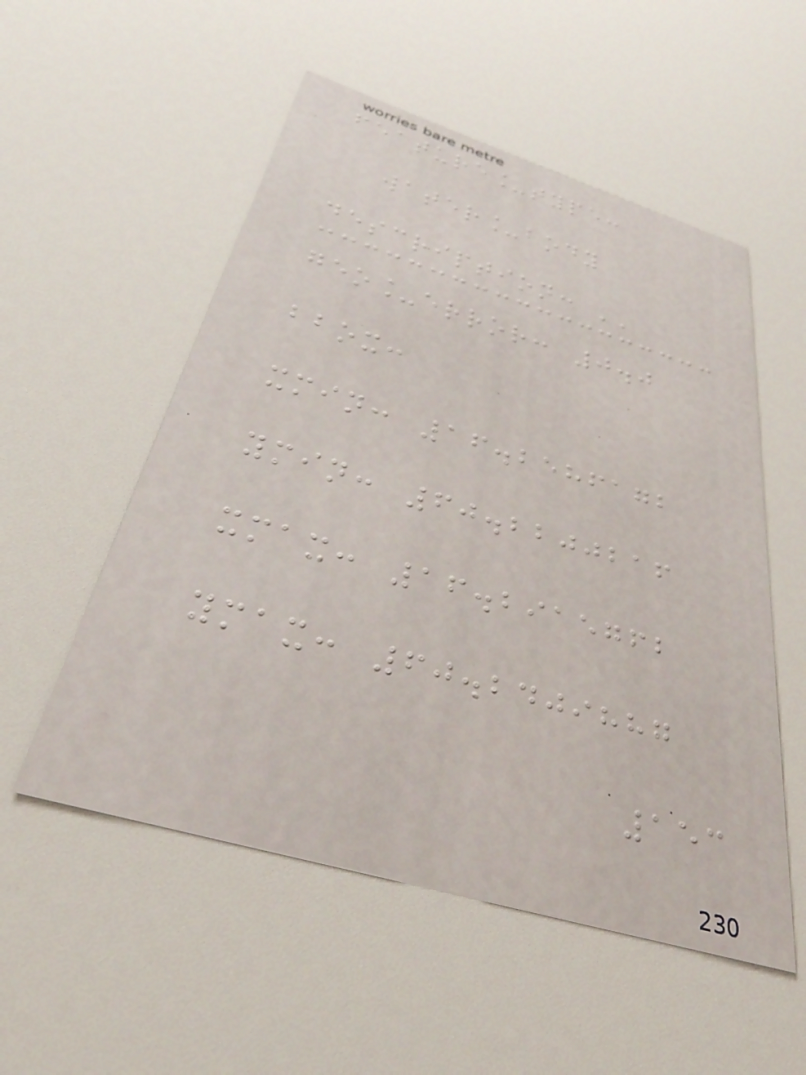feature_type:
water_body
description: ''
geo_error: 0.0
bbox:
xmin: 16.2586172
ymin: 60.2200216
xmax: 16.2915762
ymax: 60.2409887
153
